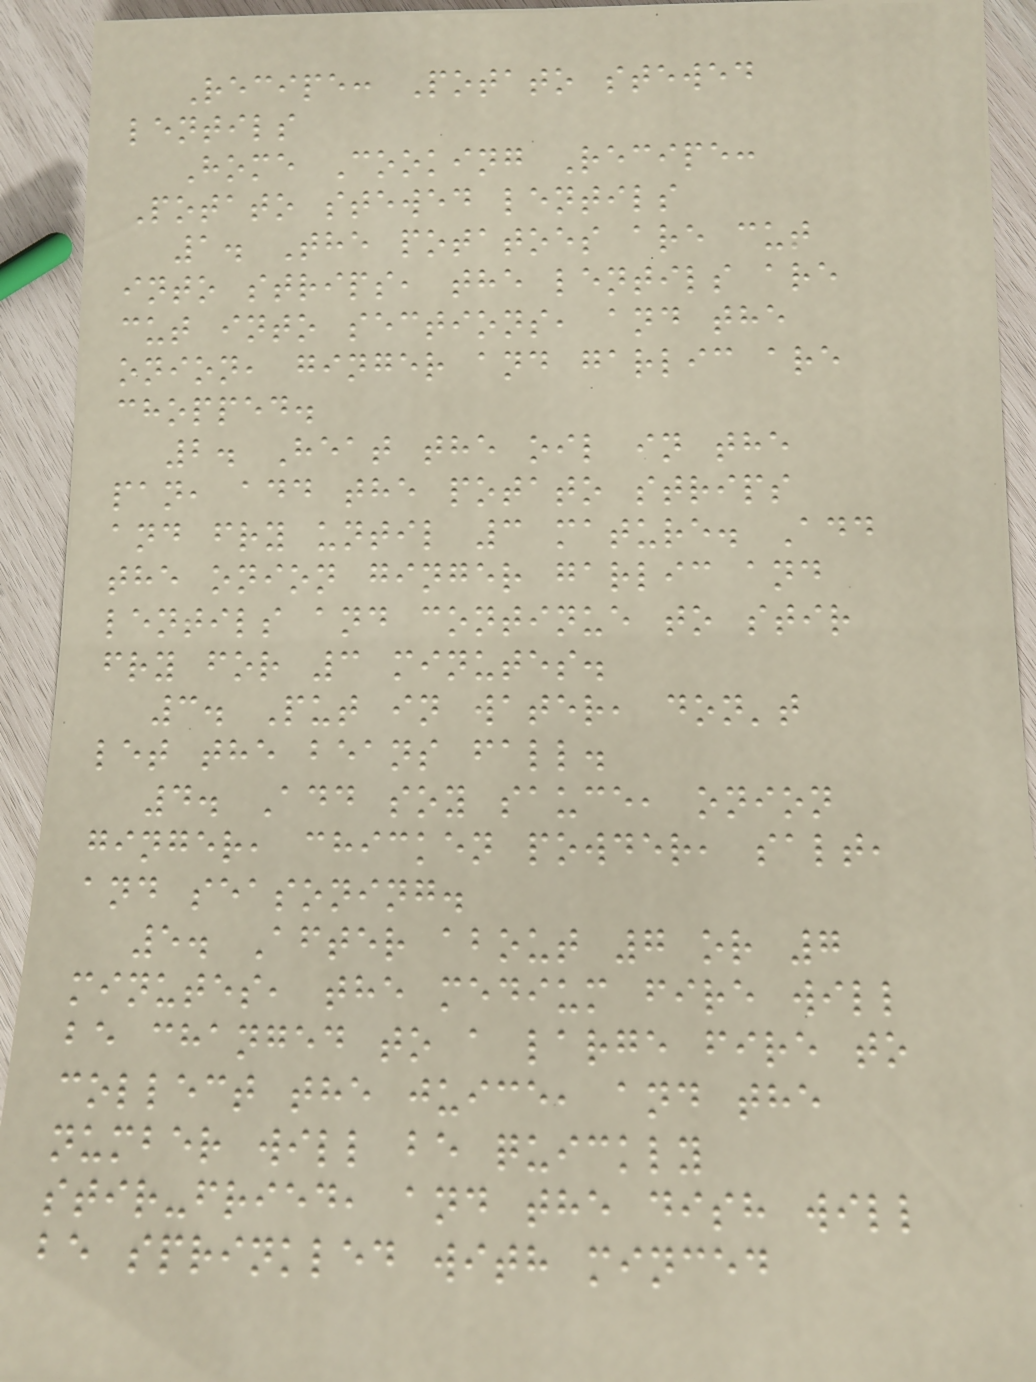Recipe: Potato stewed
lentils
Home Cooking Recipe:
Potato stewed lentils
1. The potatoes are cut
into strips, the lentils are
cut into sections, and the
onion, ginger and garlic are
chopped.
2. Heat the oil in the
pan, add the potato strips
and fry until 3 mature. Add
the onion ginger garlic and
lentils and continue to stir
fry for 3 minutes.
3. Put in water, don't
let the beans fall.
4. Add soy sauce, onion
ginger, chicken powder, salt,
and seasoning.
5. After about 7 or 7
minutes, the medium fire will
be changed to a large fire to
collect the juice, and the
number will be quickly
stir-fried, and the dish will
be sprinkled with minced
